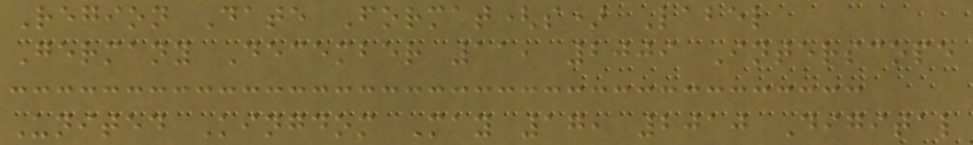Region Date Format(s) Label
Germany December 11, 2009 Interscope
United Kingdom May 17, 2010 Digital
